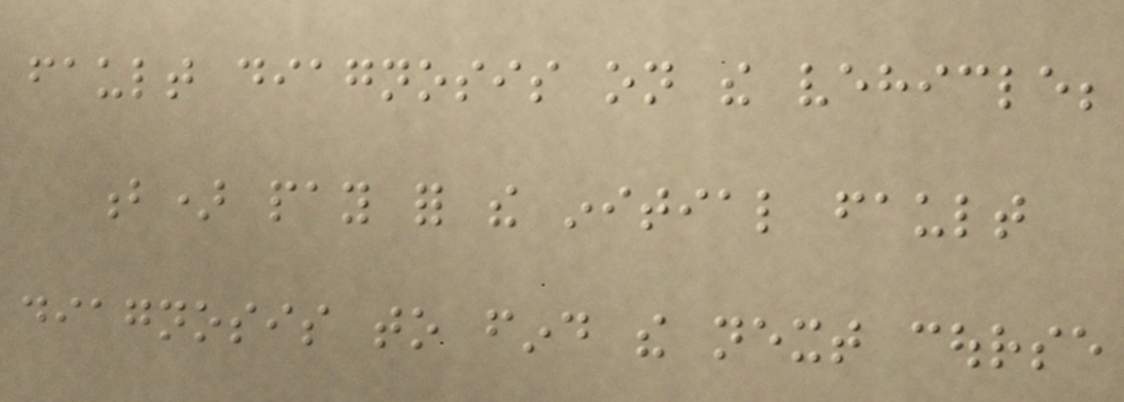fault diagnosis on the vehicle;
b) pay for the initial fault
diagnosis to find the next course
